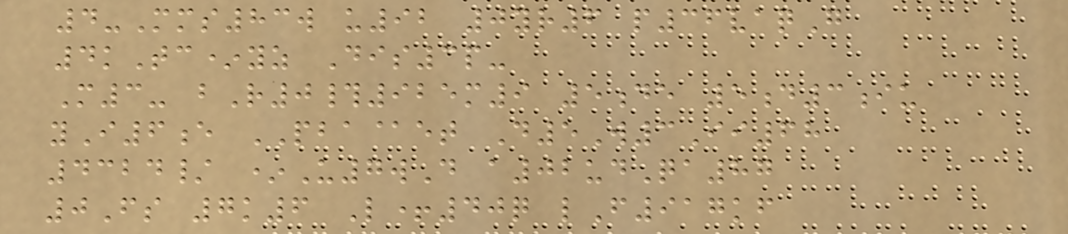4-Mms83w u92 0yr6 p36vaqG
4kTc*yz Dis3p-
M3- bR0#925m9 5de 5d3iu
yI6e PBA@et D5W3Ii68
4324/ *U7wD a02udQa87
0Fs 7k6 L+40q lF917kf
